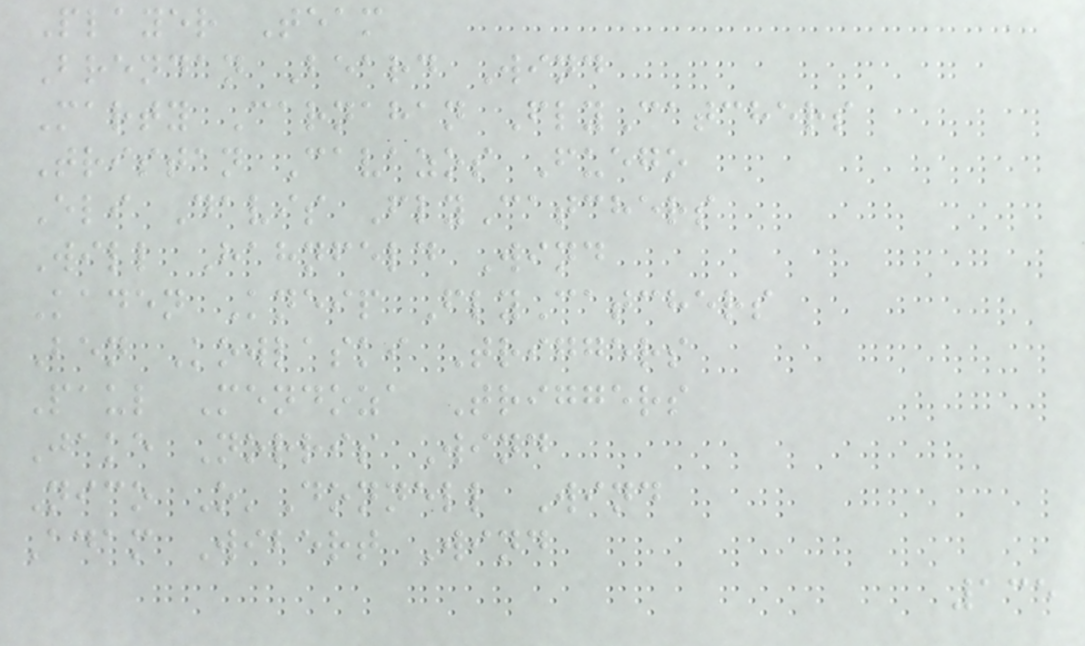Player Team
Brendan Beard Wind
Marty Carnahan FlyCatchers
Tristan Cavazos Fuego
Eli Davis FlyCatchers
Will Hahnfeld Wind
Kaden Kneip FlyCatchers
Ben Kowlaski Triggers
Paul Mendoza Triggers
Jake Norris Wind
Nico O'Donnell Wind
Adam Wibert Wind
135
